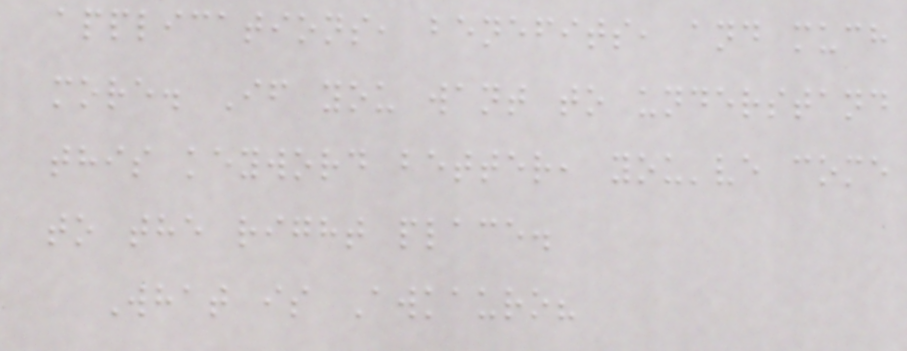applications, benefits, and much
more. If you want to understand
this keyword better, you've come
to the right place.
What is Awkauro?
